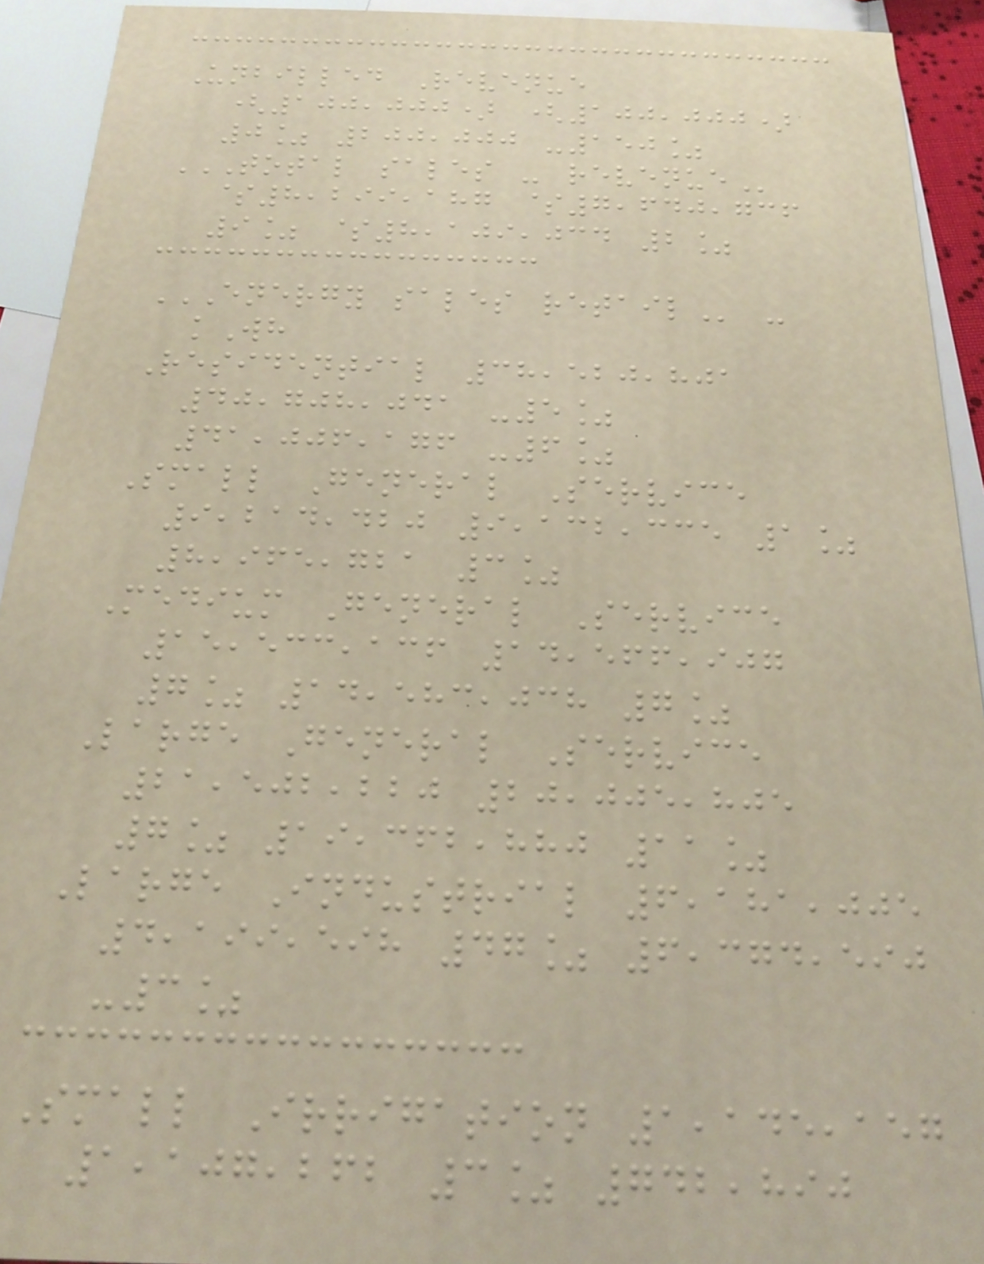Unbilled Revenue
(100,000) (100,000)
0% 200,000 -150%
TOTAL SALES - REVENUE
$8,299,187 $7,640,736
9% $8,109,034 2%
ENERGY SALES RETAIL -
kWh
Residential 38,520,801
40,708,041 -5%
41,006,176 -6%
Small General Service
9,214,420 9,132,335 1%
8,965,721 3%
Medium General Service
15,533,136 14,566,907
7% 14,583,038 7%
Large General Service
21,502,220 20,005,805
7% 19,362,880 11%
Large Industrial 6,181,005
4,199,598 47% 6,374,590
-3%
Small Irrigation 1,145,157
1,107,262 3% 742,890
